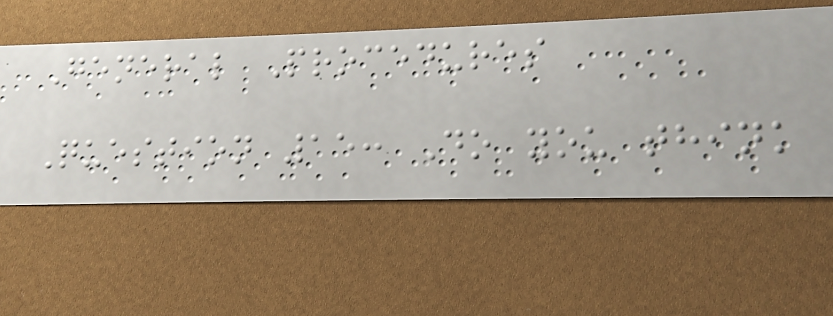General Procedures
Question 15: Do you think
